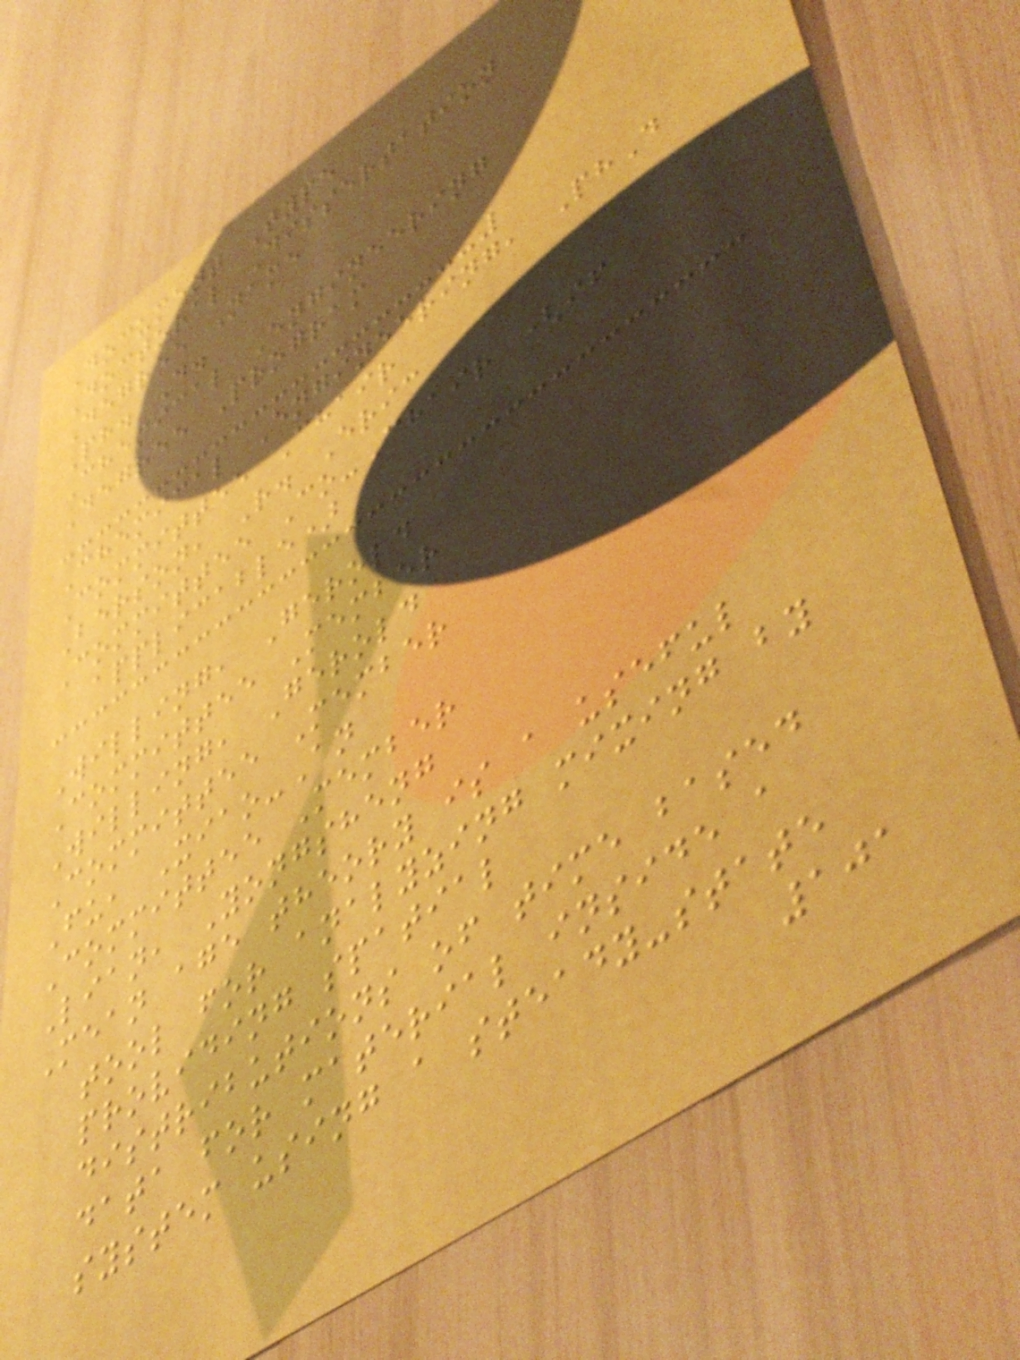Document Type
Doctoral Dissertation
Degree Name
Ph. D.
Chemical Engineering
Degree Program
Chemical Engineering, PhD
Committee Chair
Berson, R. Eric
Committee Co-Chair (if
applicable)
Willing, Gerold
Committee Member
Willing, Gerold
Committee Member
Fu, Xiao-An
Committee Member
Lian, Yongsheng
Mean age theory is a useful
tool for analyzing mixing by
providing spatial
distributions of time based
data for material inside a
system using a steady-state
101
